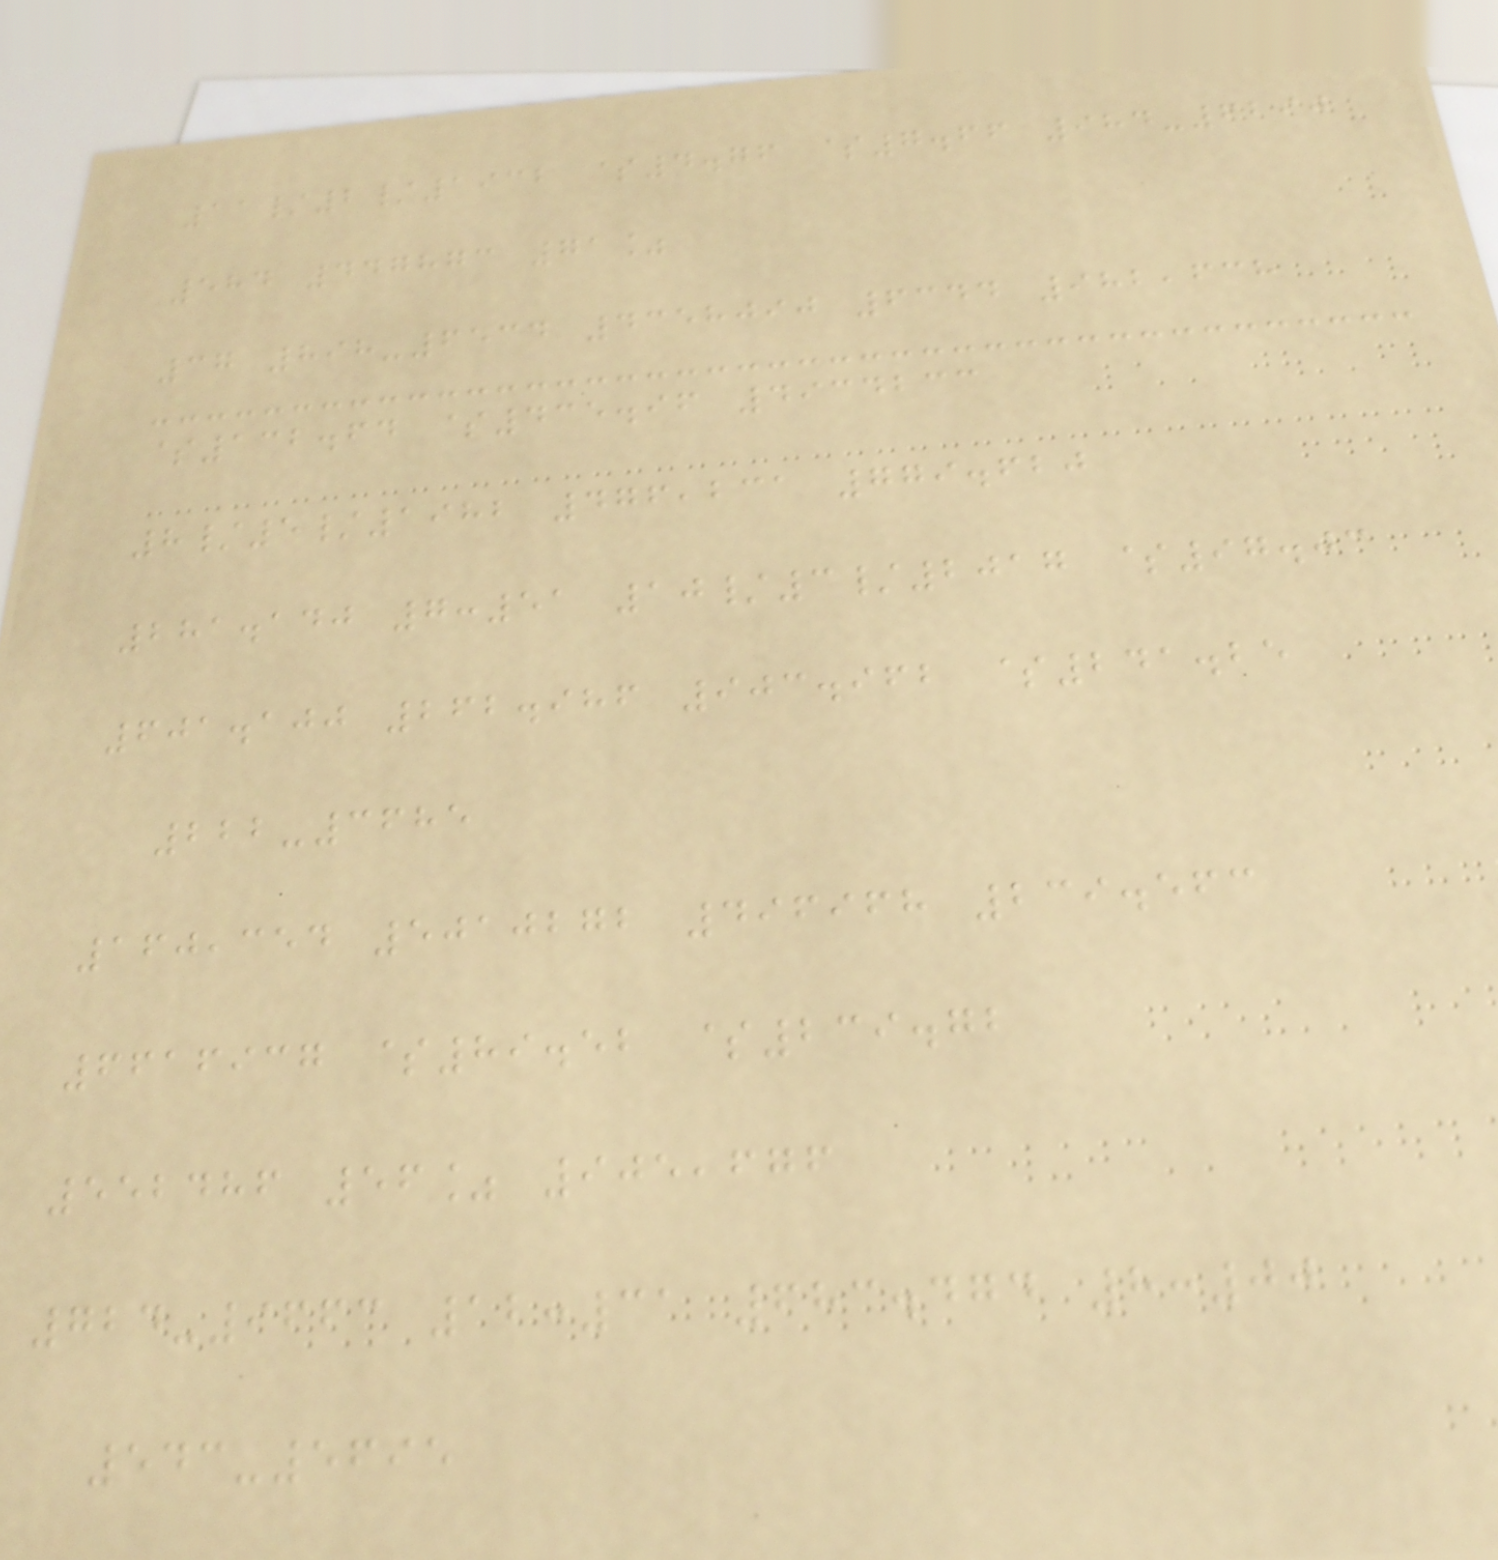11/2/1932 $4.76 $7.66 984-6290
584 447873 71%
37 898-6534 4358090 6344 982,638
$132.64 $435.96 4934233
8/5/1982 476,231 779.620
281.140 7:51 10/3/2017 $97.03
601.100 262.986 903.962 $241.25
222-3685
160,354 5010272 496968 239.563
6616937 $89.52 $239.72
552486 56% 905,676
724-9663 12:31 683.474 8:00
543-5695
